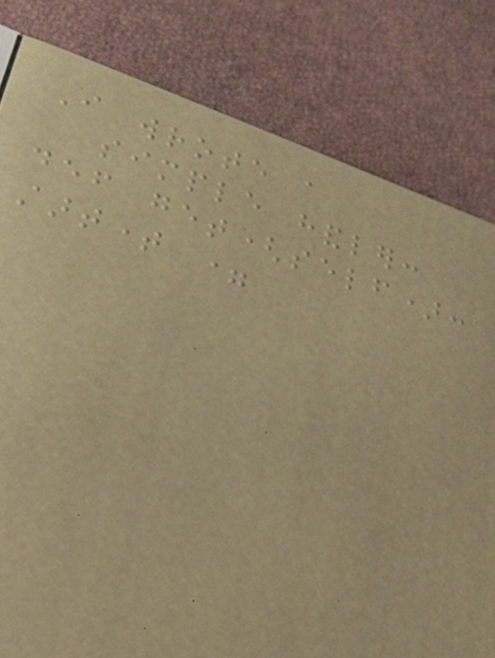I wrote a
simple handler:
def get(self):
starttime =
